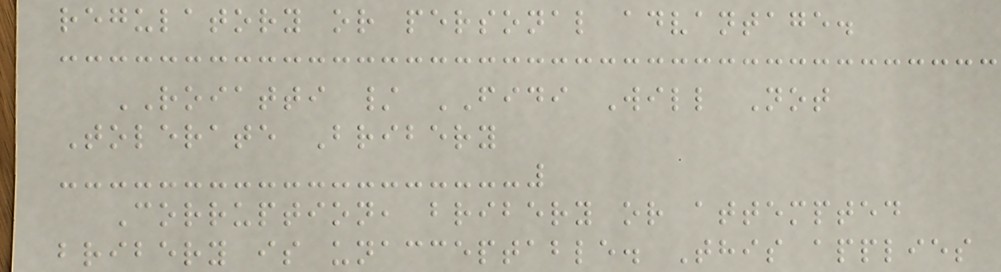regulatory or personal advantage.
ROIATTI / FIDI Will Not
Tolerate Bribery
Corruption, bribery or attempted
bribery is unacceptable. This applies
